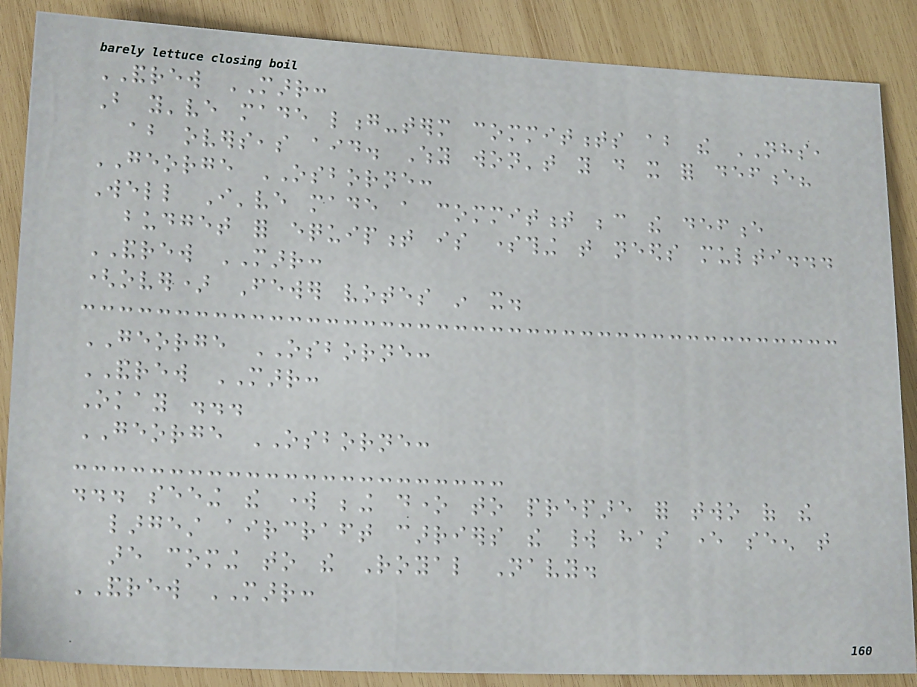ANDREW MARR:
But you've made long-term commitments about the NHS,
about overseas aid. Why won't you do it for defence?
GEORGE OSBORNE:
Well I've made a commitment because the defence
budget for equipment is something that needs multi...
ANDREW MARR:
(over) Fewer votes in it.
GEORGE OSBORNE:
ANDREW MARR:
Okay ...
GEORGE OSBORNE:
... seeing the work being done to prepare for two of the
largest aircraft carriers the world has ever seen that
are coming to the Royal Navy.
ANDREW MARR:
